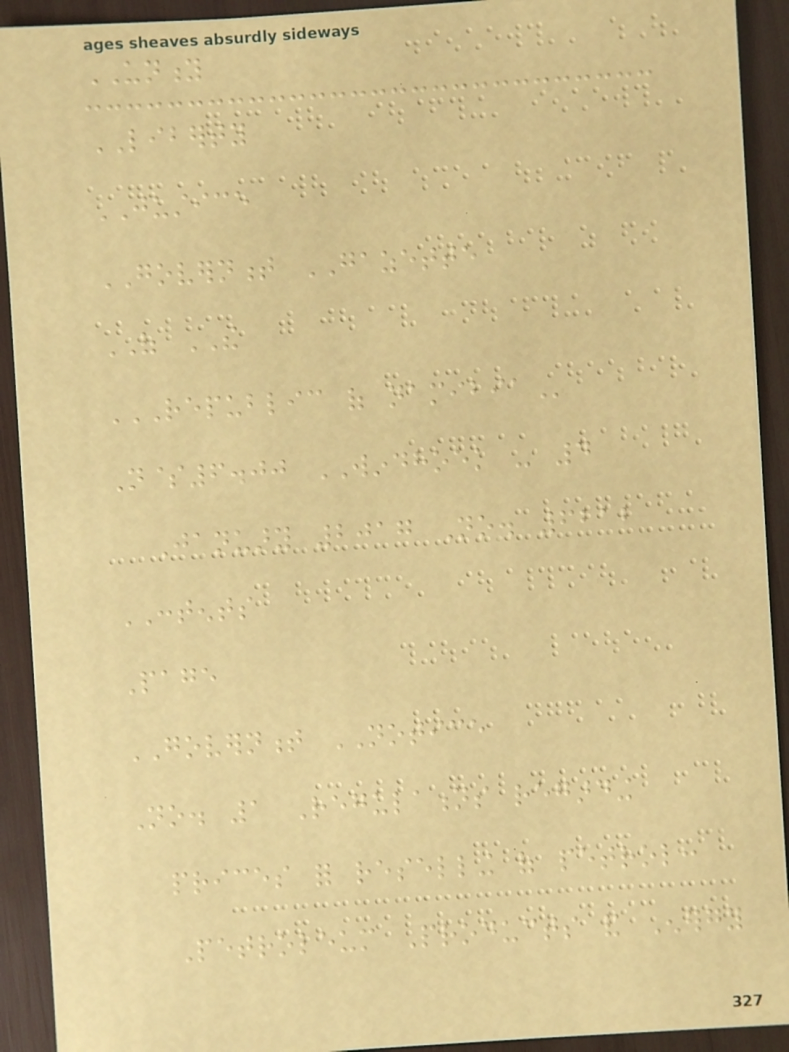UNITY
LIBERTY
JUSTICE
GOVERNMENT GAZETTE
OF THE
REPUBLIC OF NAMIBIA
N$6.00 WINDHOEK - 4
January 2017 No. 6212
CONTENTS
Page
GOVERNMENT NOTICE
No. 1 Regulations regarding
prices for reselling of petrol:
Petroleum Products and Energy
